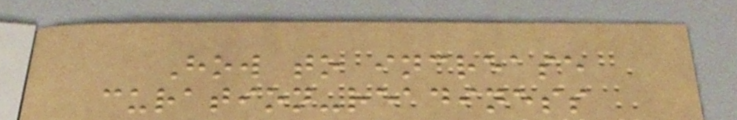How to increase
curation-readiness
